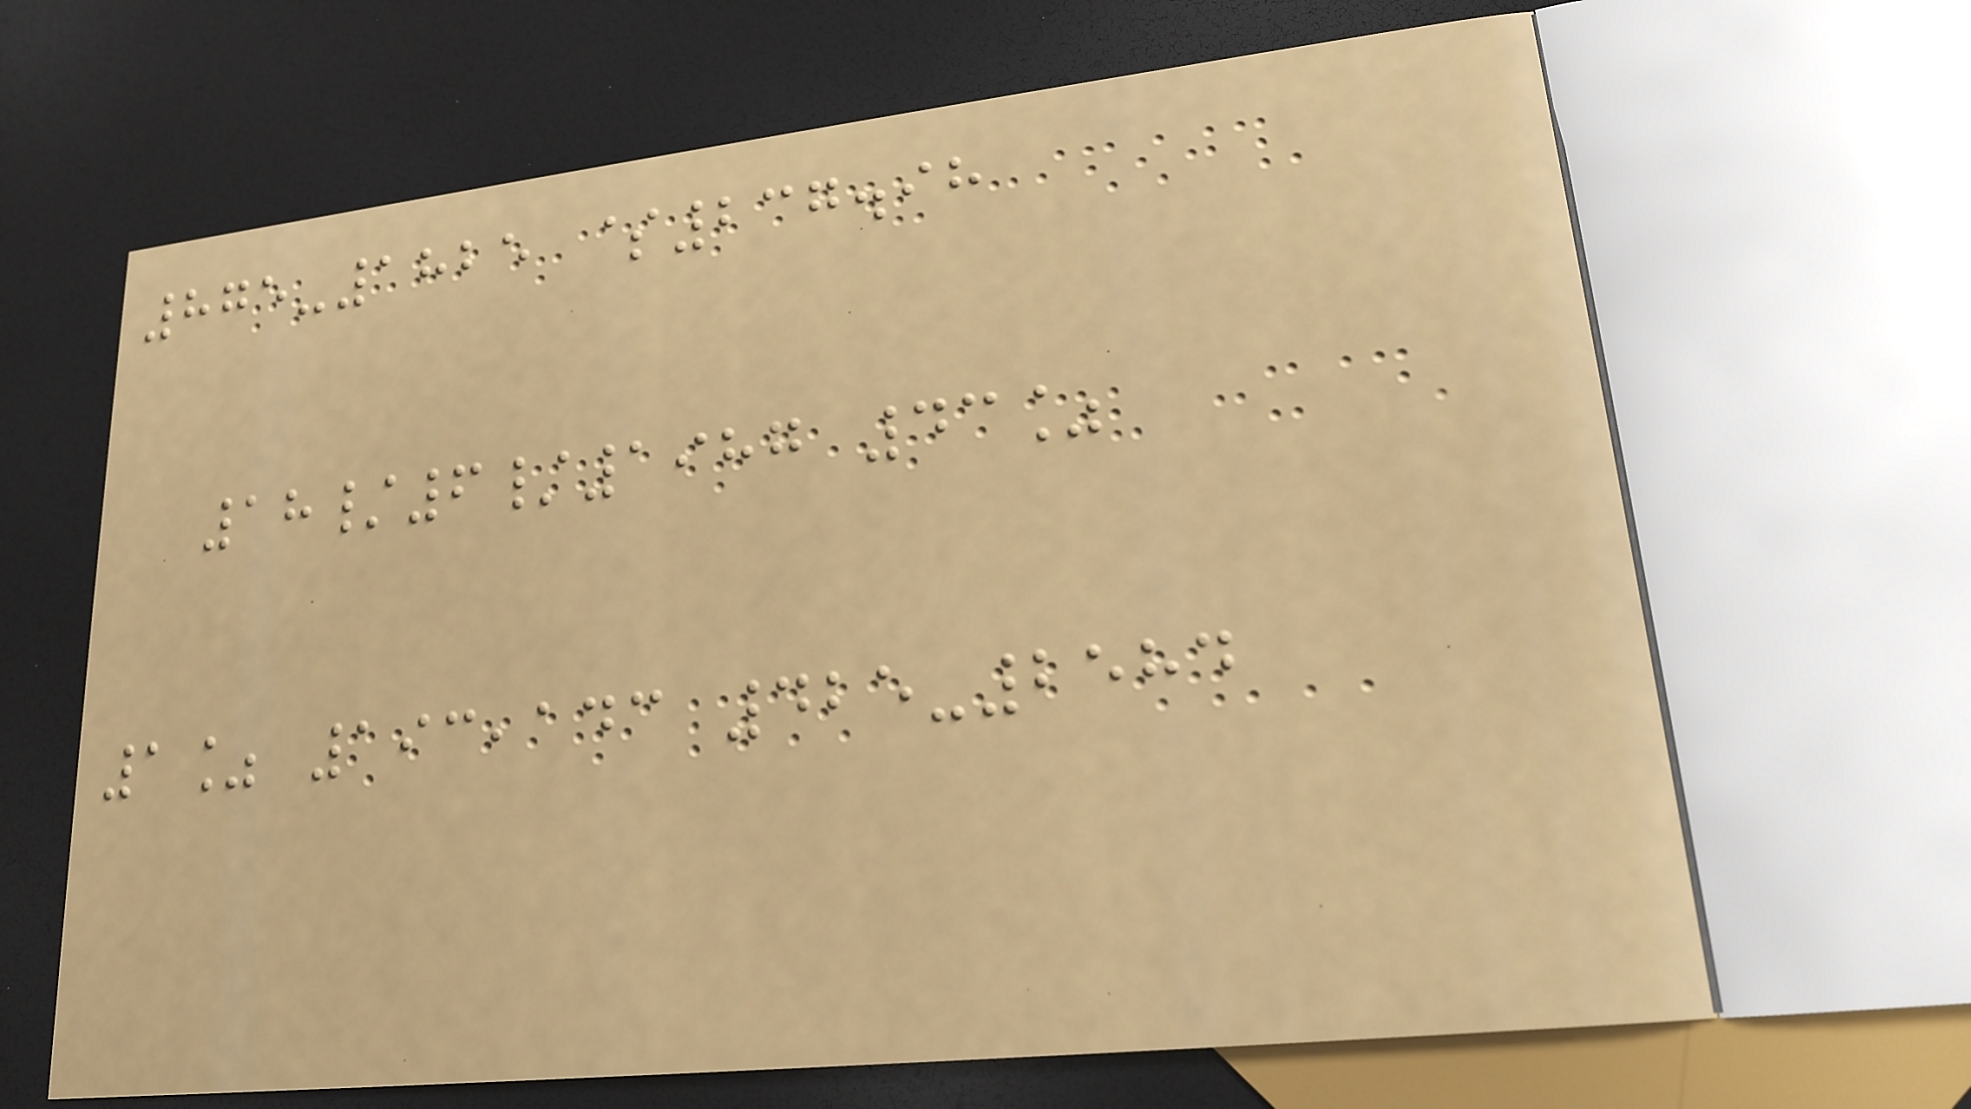875-1825 $237.98
18/6/1987 43%
1% 193,143 425-2584
